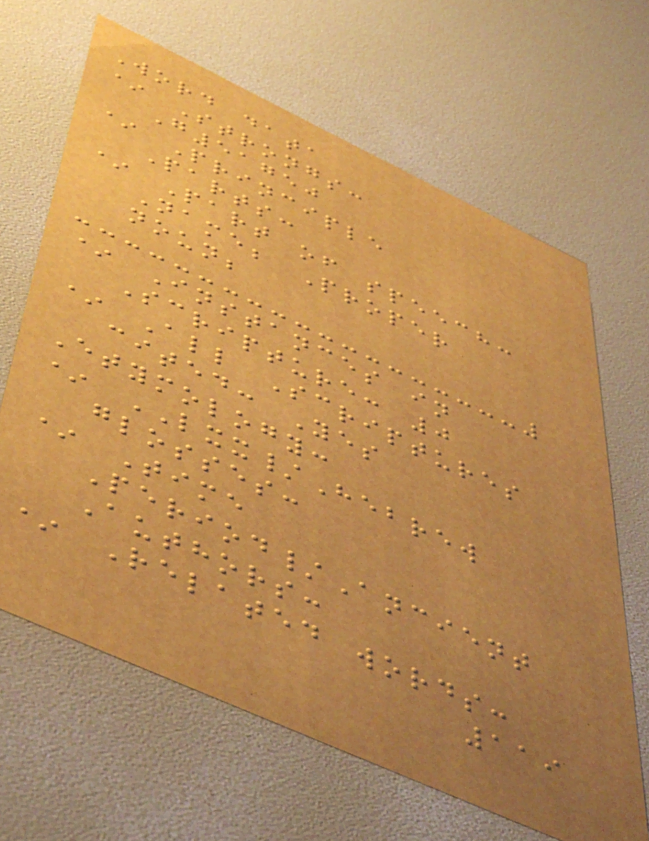Word data
* Strongs:
G51750
* Principle
Parts:
* Part of speech:
Name; Proper
noun;
* Instances in
Scripture: 0
* All Scriptures
cited: Yes
Etymology:
* LXX/Hebrew
glosses:
* Time
Period/Ancient
Authors:
* Related words:
119
